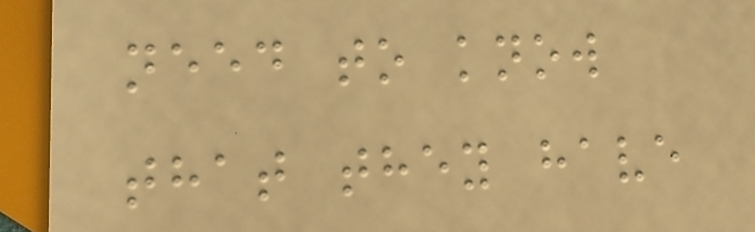need to know
that they have
